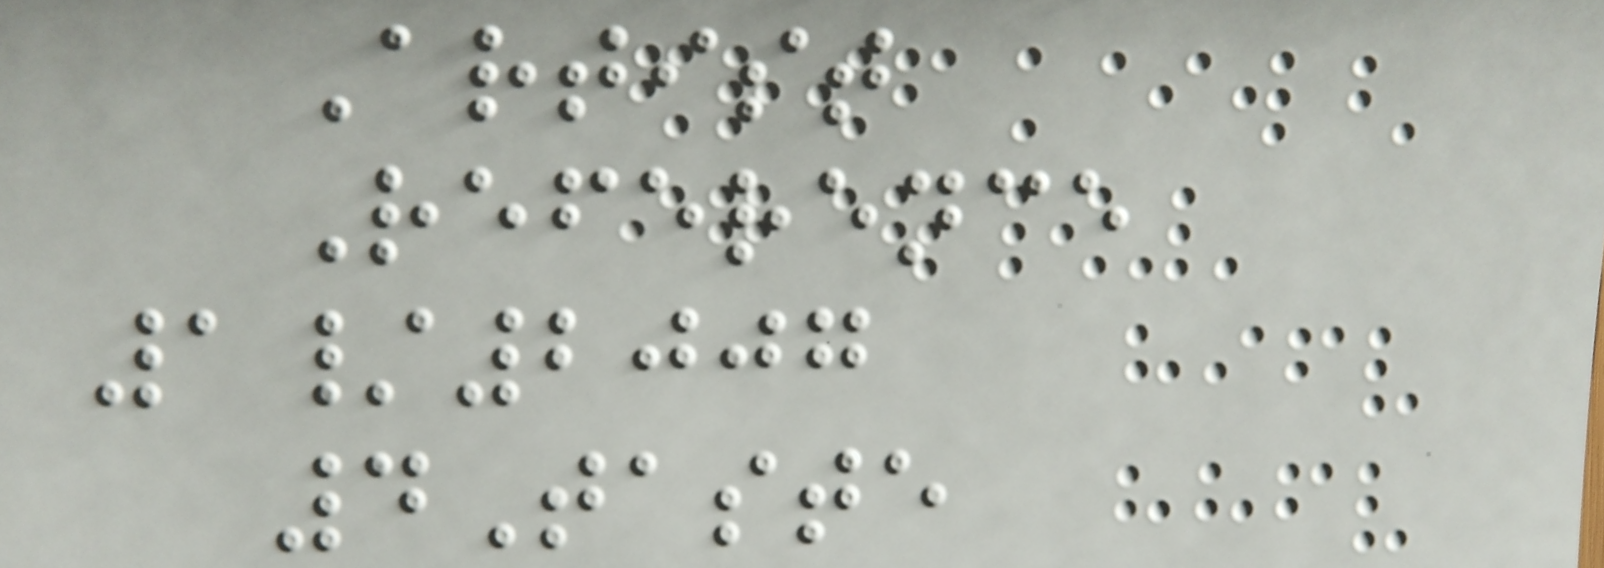Artist
Reference
1/2007
4Taste
